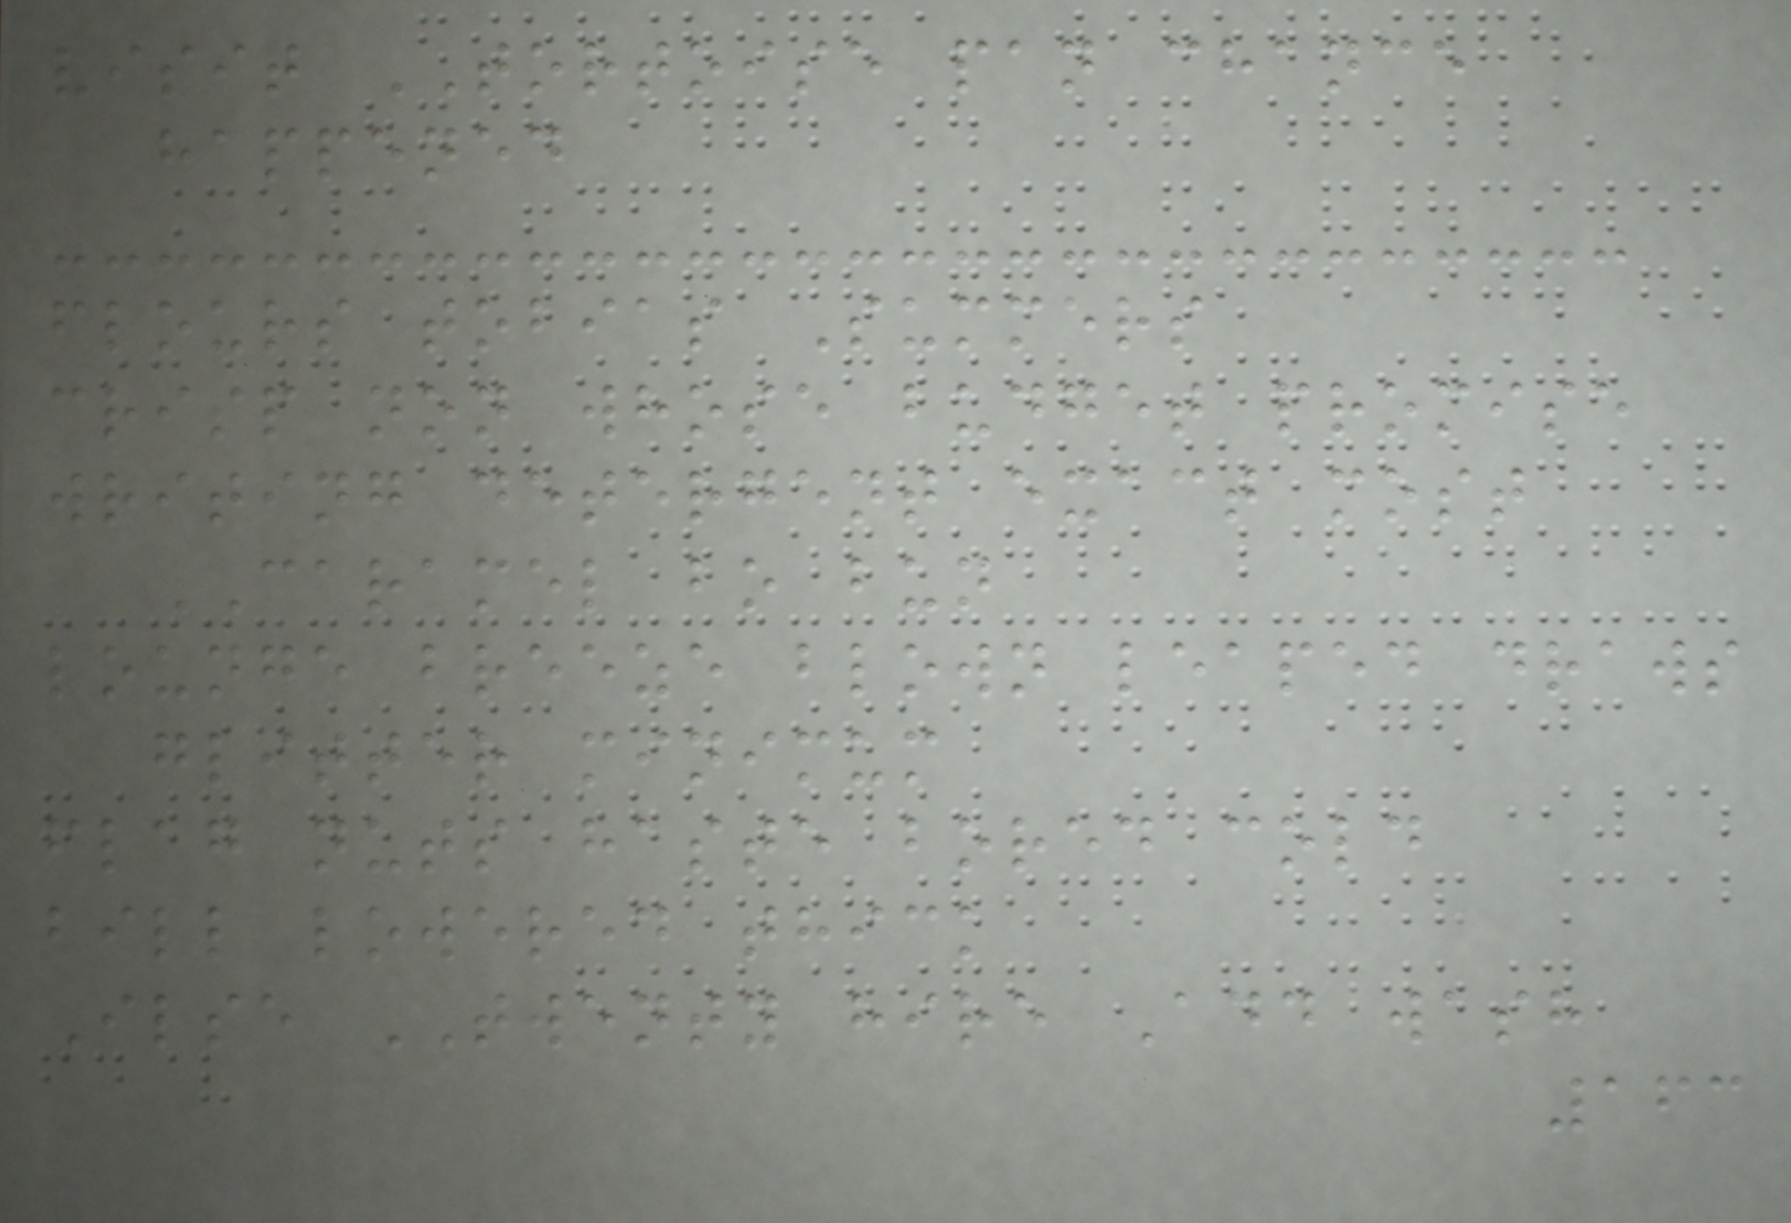visit TORTOISE pan chance
happened
flours tobias Summers
crisp non whose budget promise
writing detergent exact most
CARAMEL bo bun
lounge breeze blown leaped draws
glitter minimum
flag nuts haste bored cold
bill lowered thick
Ilse TWENTY hire Add wash
163
